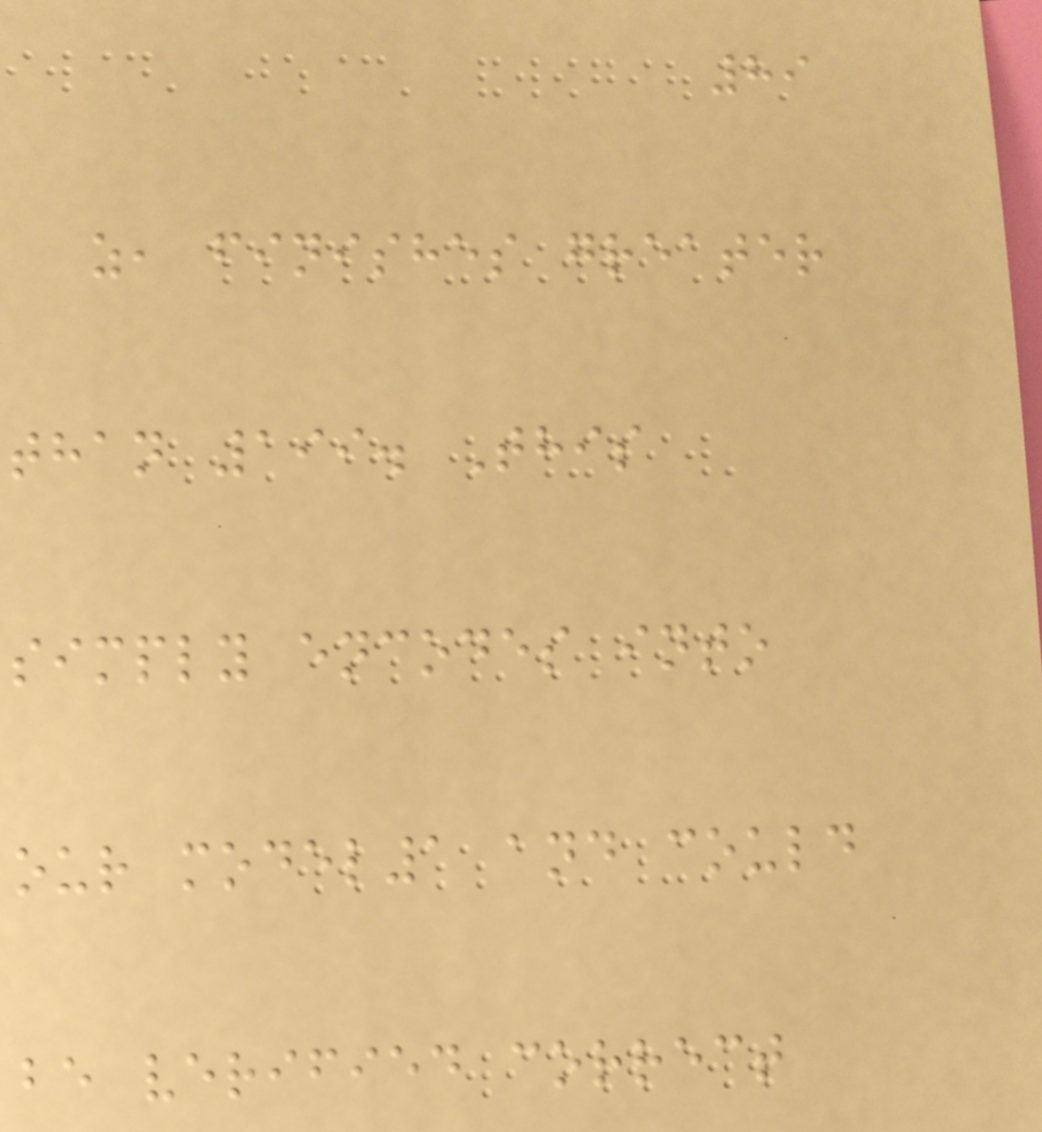89
z, finishes greater
than 199. This
simply encodes into
our model1 and could
be verified correct
